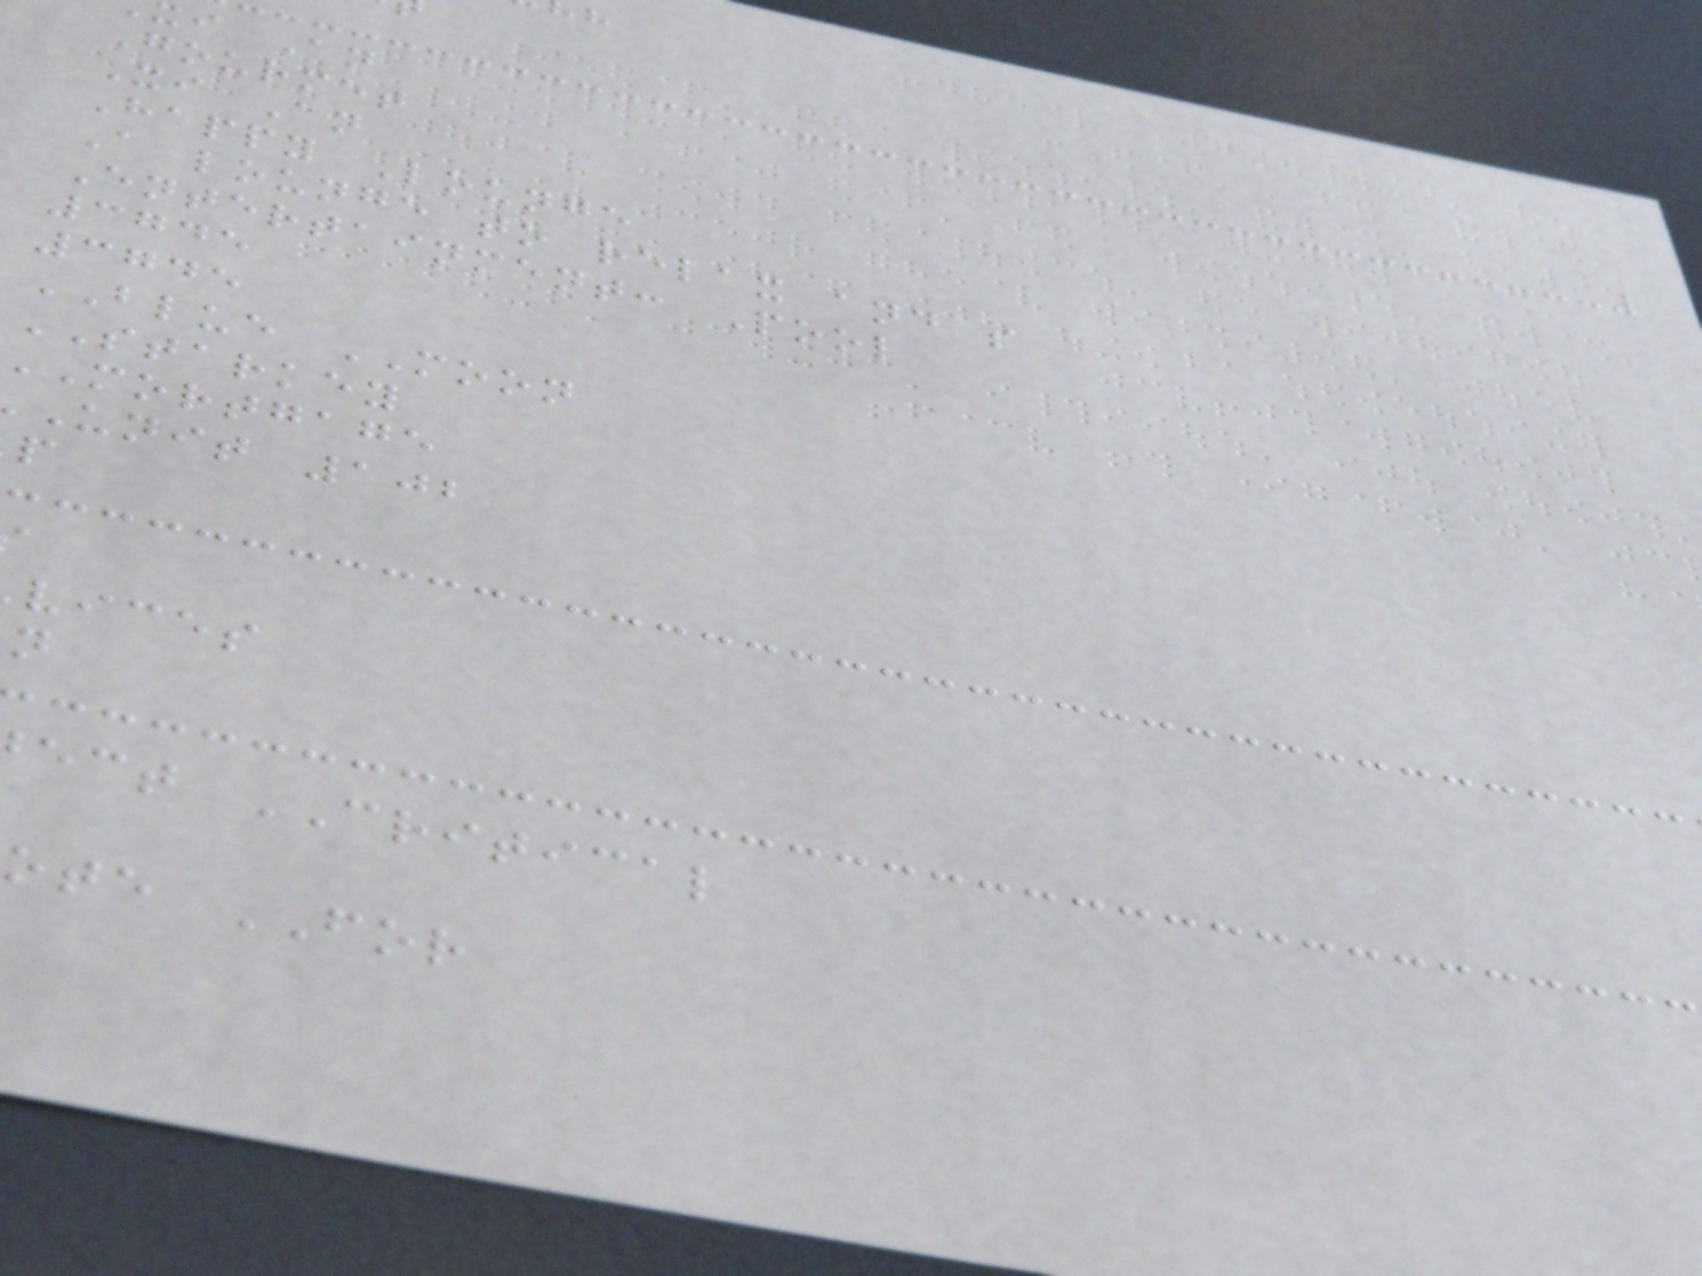i An
Gourmet
Xi An
Happy Lounge
A lounge to relax and s
Entertainment: Pool
3745
3745
BLUE MOON
STARKEY
mortgage
unit 102
vices
ect CRITICAL
ote FOR
